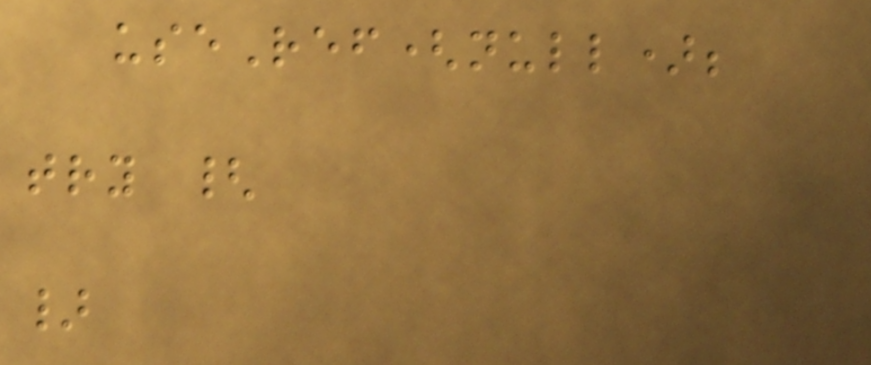useRef(null);
try {
}
